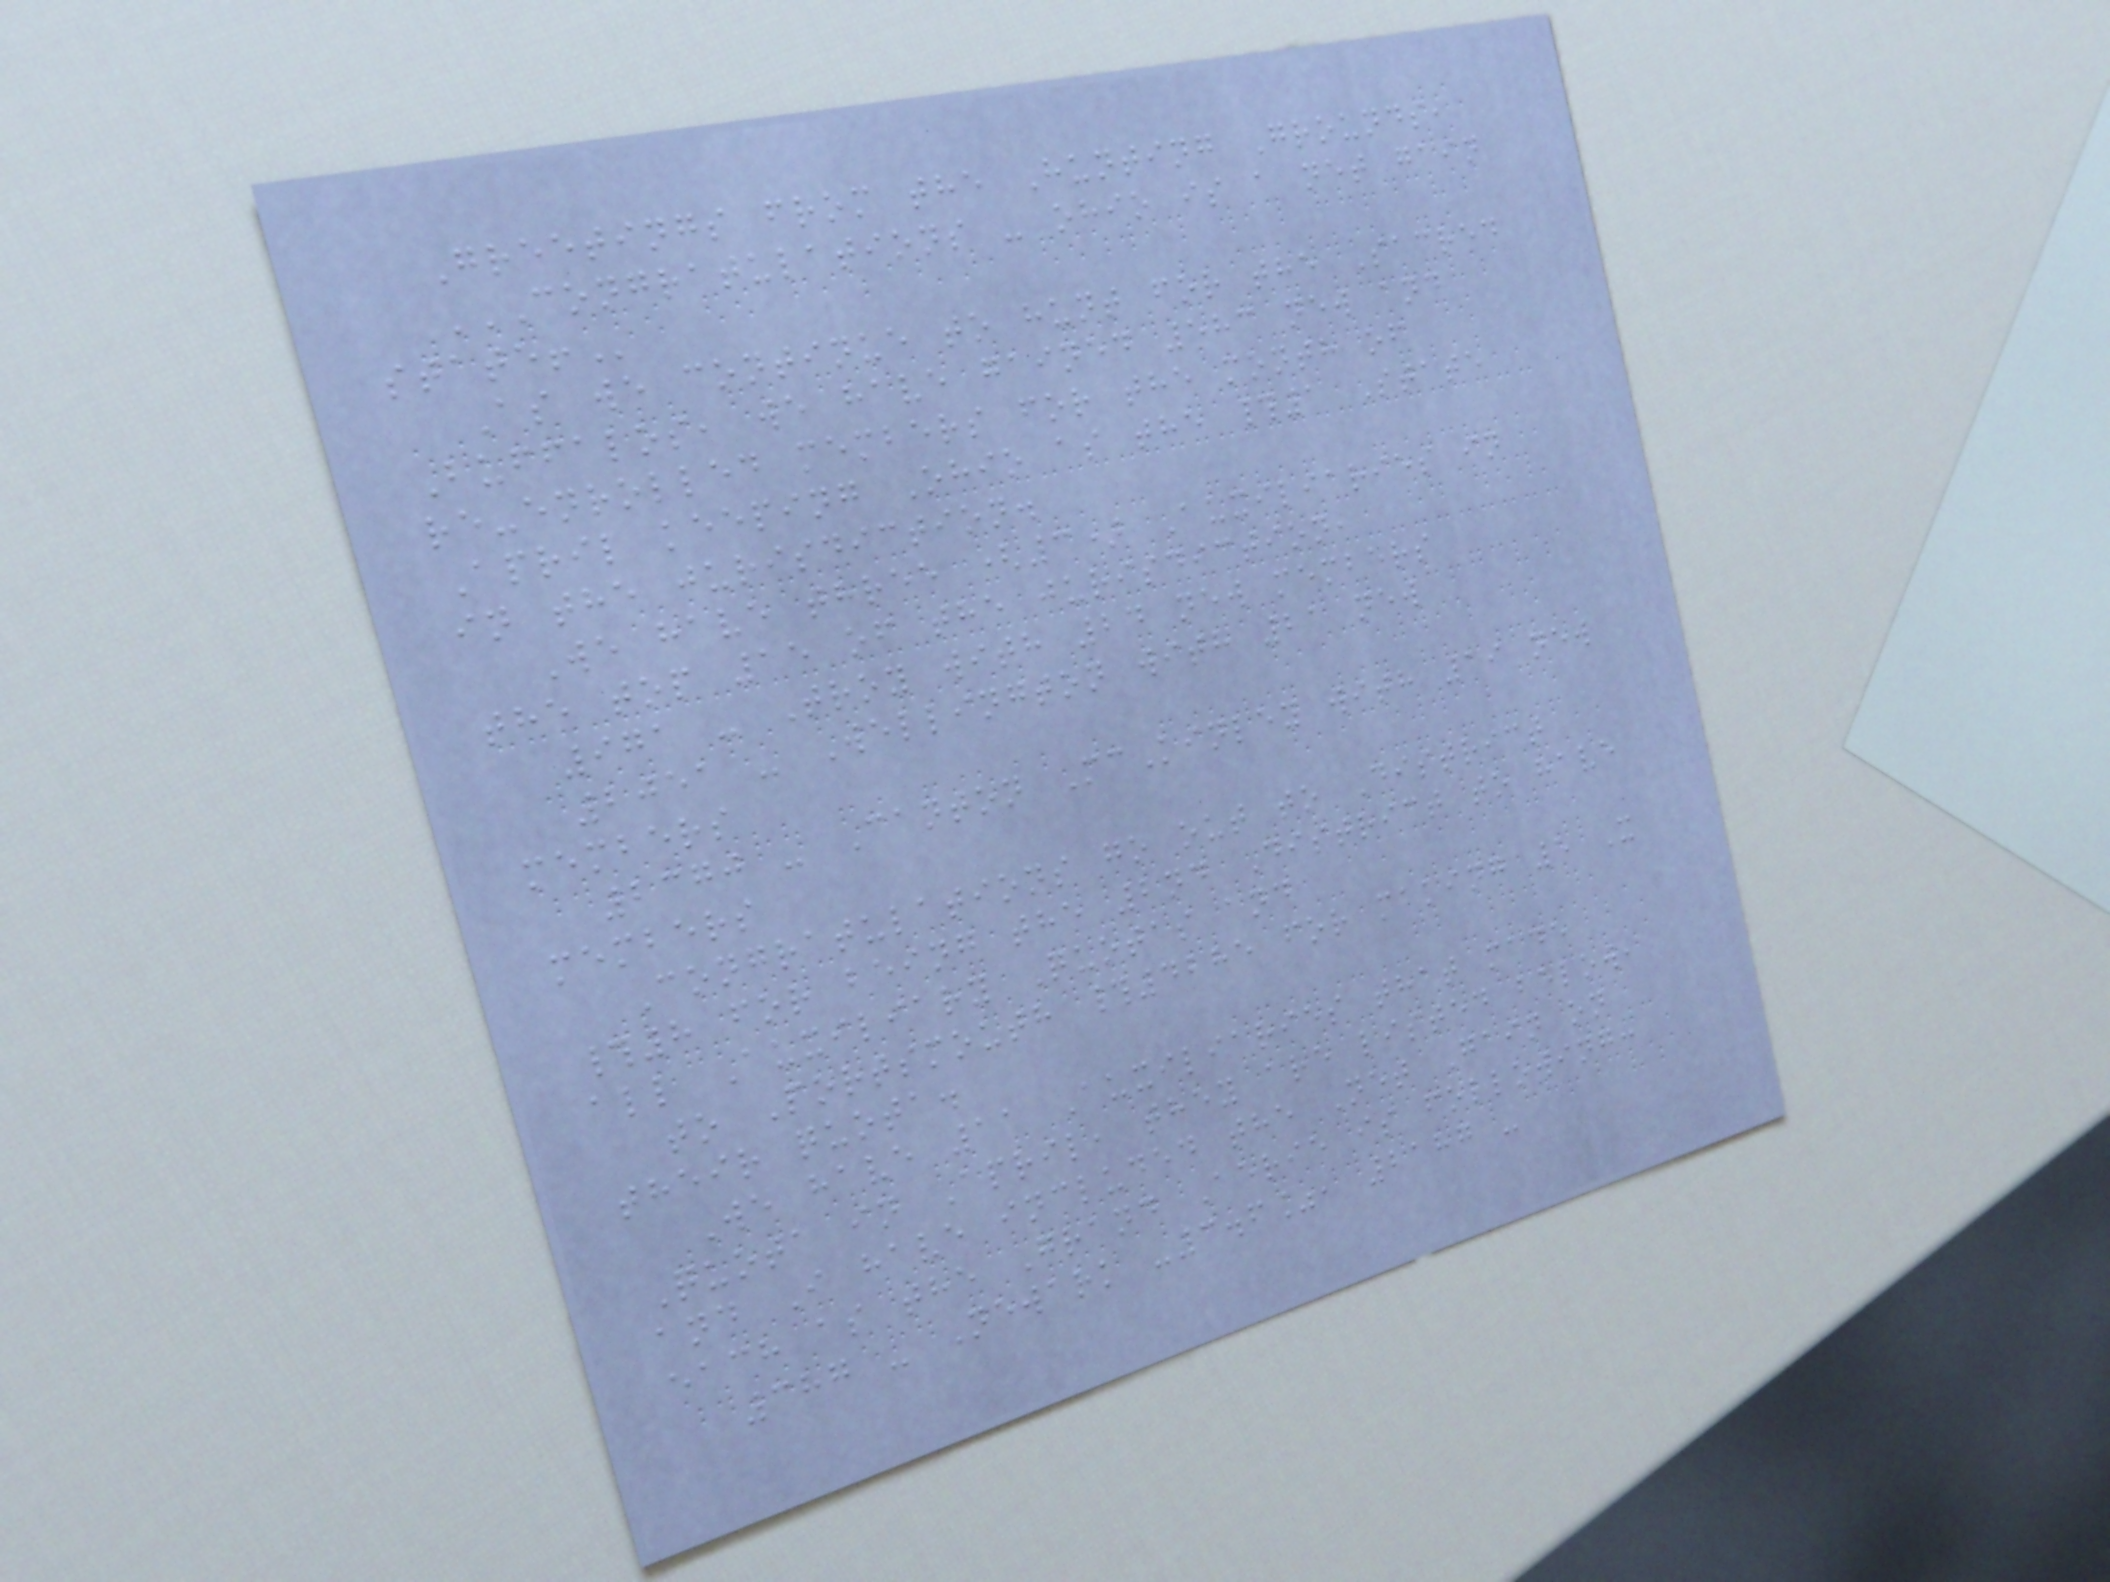Greetings from the Hunting Grounds,
CONGRATULATIONS - OHIO IS A NET GAIN
STATE!
As we continue to hunt for the Sacred
Buffalos, we have gained 583 new and
re-enrolled members for the month of
April keeping Ohio as the #1 State
in the jurisdiction.
We have three (3) Auxiliaries in
the top 15 of the jurisdiction,
971 - Troy with 24 new members
2051 - Wellington with 21 new
members
2370 - Canton McKinley with 19 new
members
Congratulations go out to District
#8 for being the 2nd District to have
all Auxiliary Quotas and
to Portsmouth #4285 for making 5 X
their quota.
We have 11 Auxiliaries that made
Quota in April, they are listed below,
and I have included the Net Gain on
each as the Grand Aerie is following:
387 - Newark -3.6%, 2187 -
